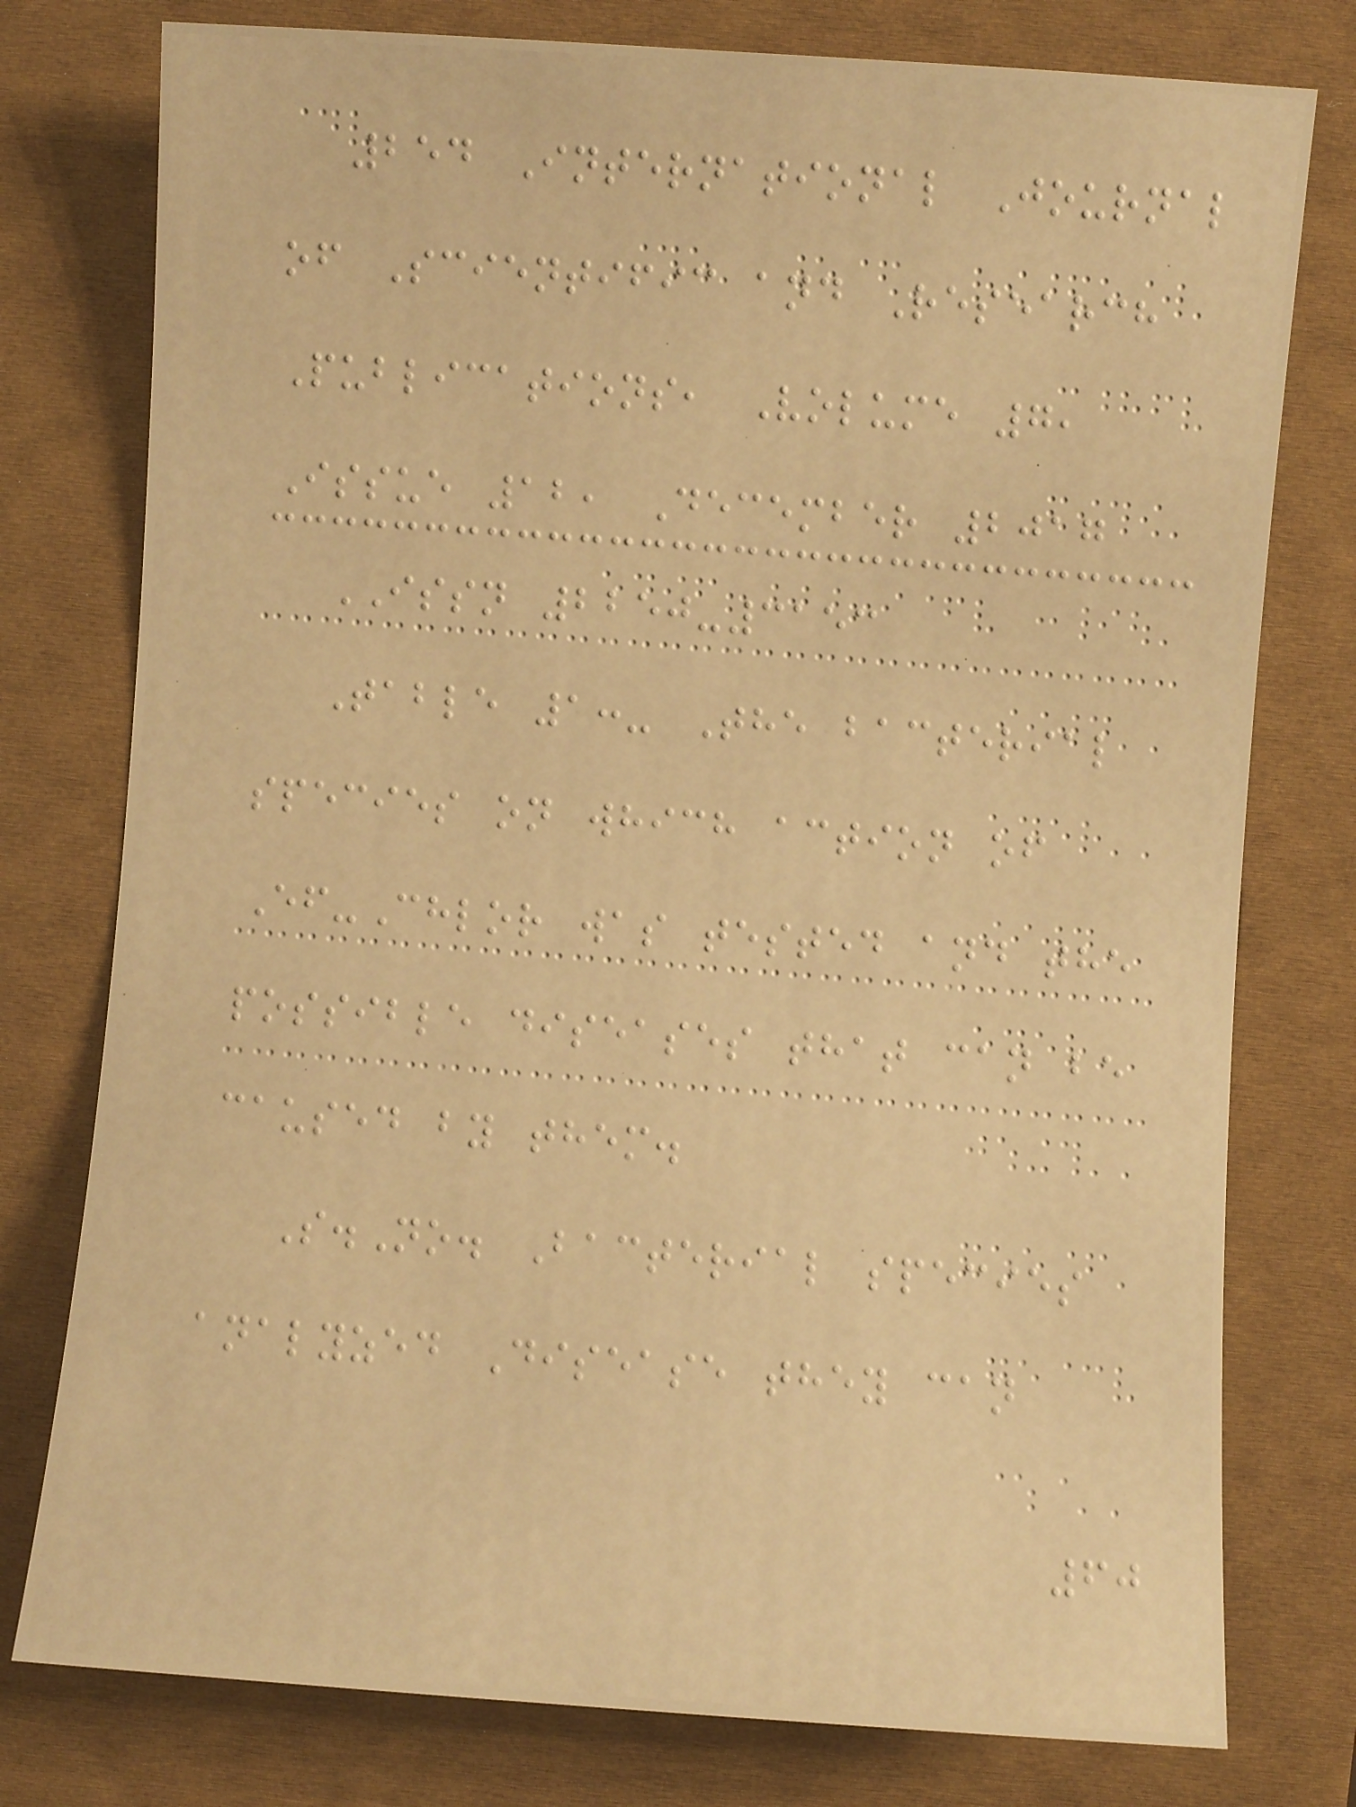254 International Journal
of Scientific and Research
Publications, Volume 7,
Issue 12, December 2017
ISSN 2250-3153
Table 1:- The bacterial
species on which action of
Ef-Chlor was tested and the
possible diseases that can be
caused by them.
S.No. Bacterial species
analyzed Disease they can
60
